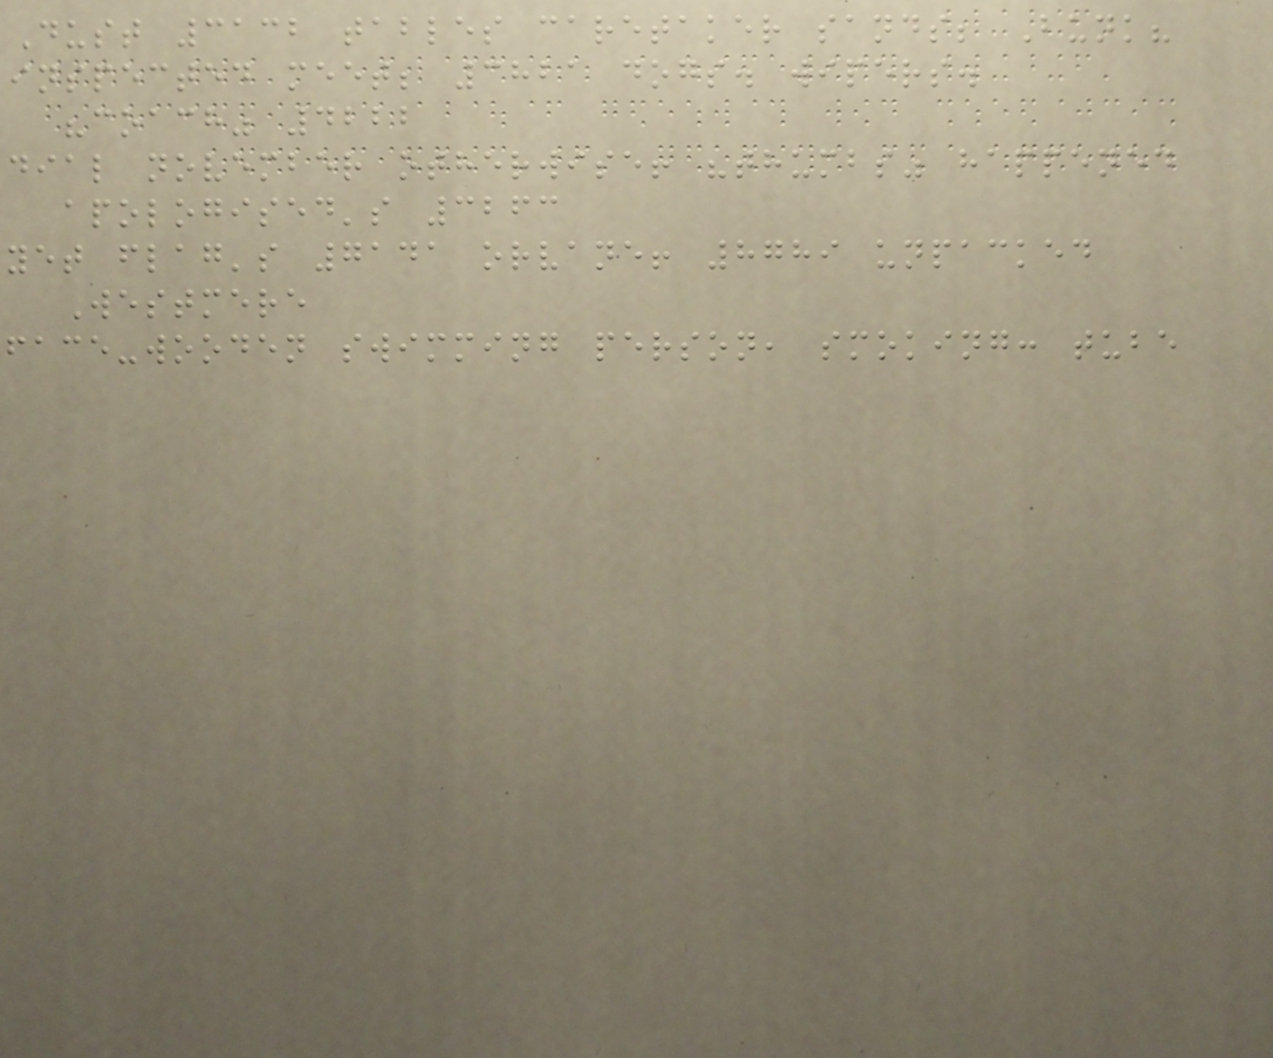Dust 3132 tables caretaker sands; Bunk?
inspected meet; 3821 dogs. wipers.
"coach" 4222
dial november otherwise! "thumbs" happened
apologised's 3263
yet flag's 7141 orvane! 8789 unpacked
Westmere
face-wooden swimming person, smoking: tube
